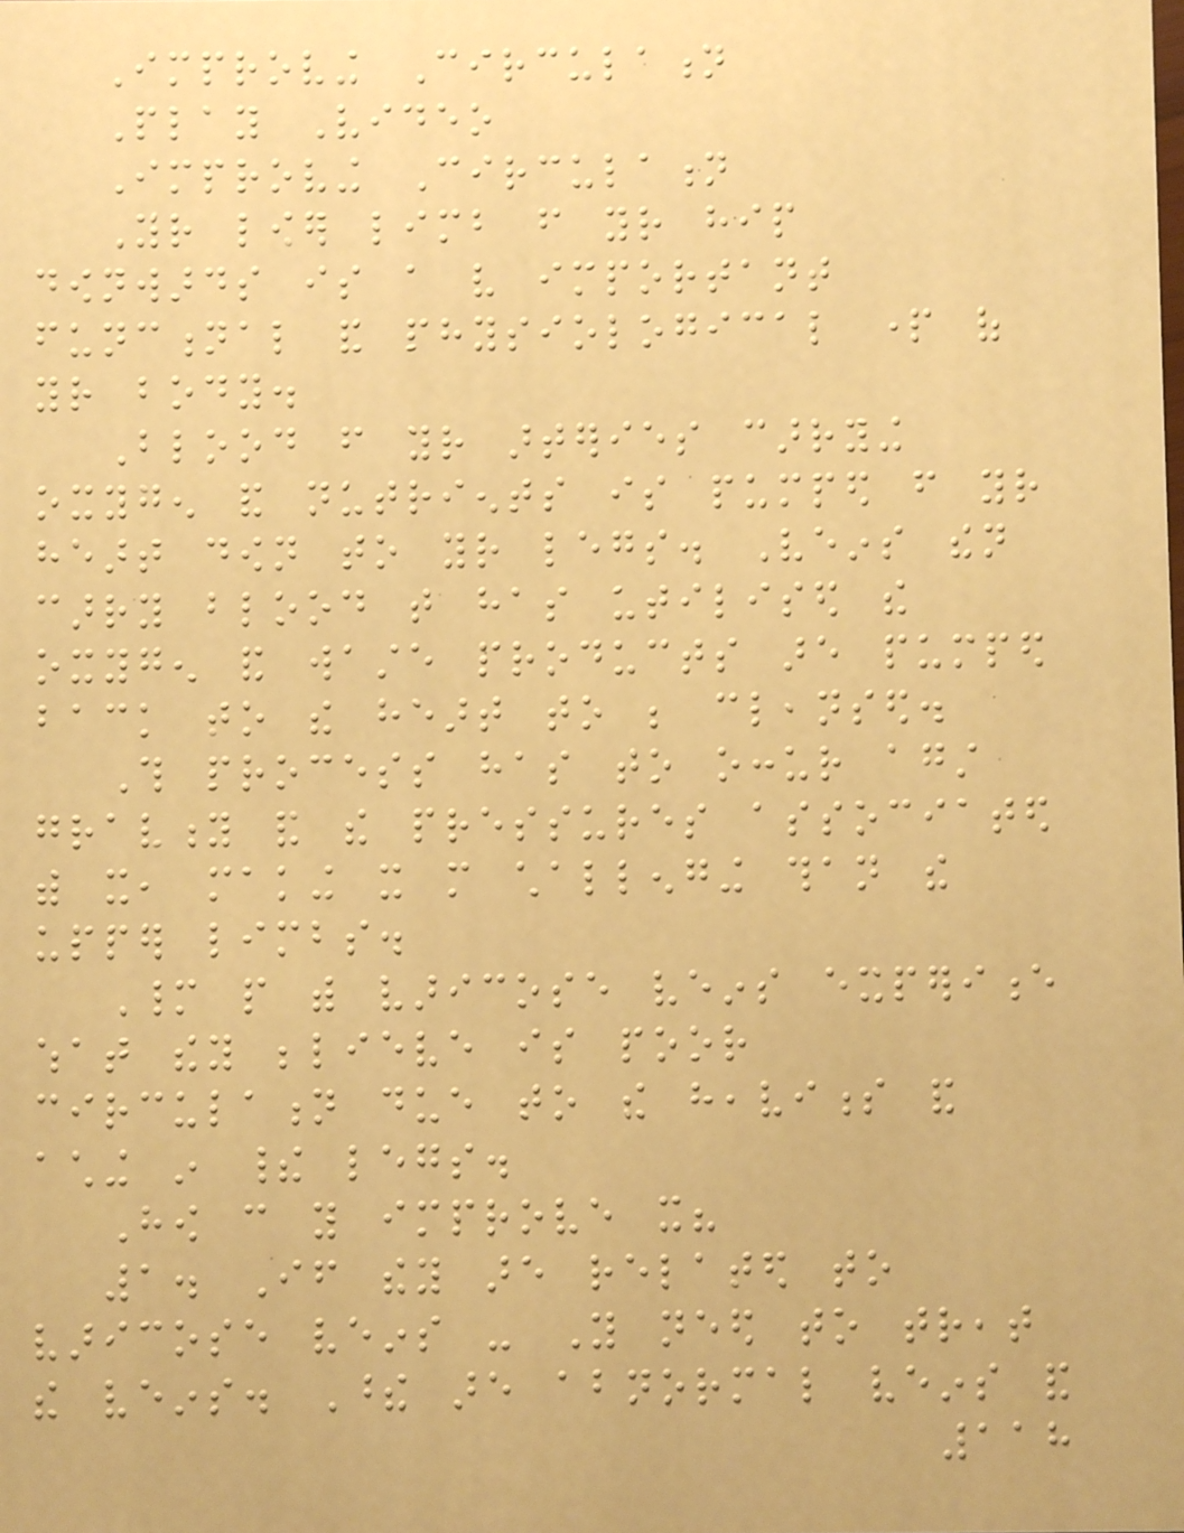Improving Circulation
Play Video
Improving Circulation
Your lower limb from your hip
downwards is a very important
functional and physiological part of
your body.
Blood from your arteries carrying
oxygen and nutrients is pumped from your
heart down to your legs. Veins then
carry blood that has utilised the
oxygen and waste products are pumped
back to the heart to be cleansed.
This process has to occur against
gravity and the pressures associated
with it, making it more challenging than the
upper limbs.
Many people with varicose veins experience
what they believe is poor
circulation due to the heaviness and
aching in their legs.
How can you improve it?
1. If they are related to
varicose veins - You need to treat
the veins. These are abnormal veins and
118
